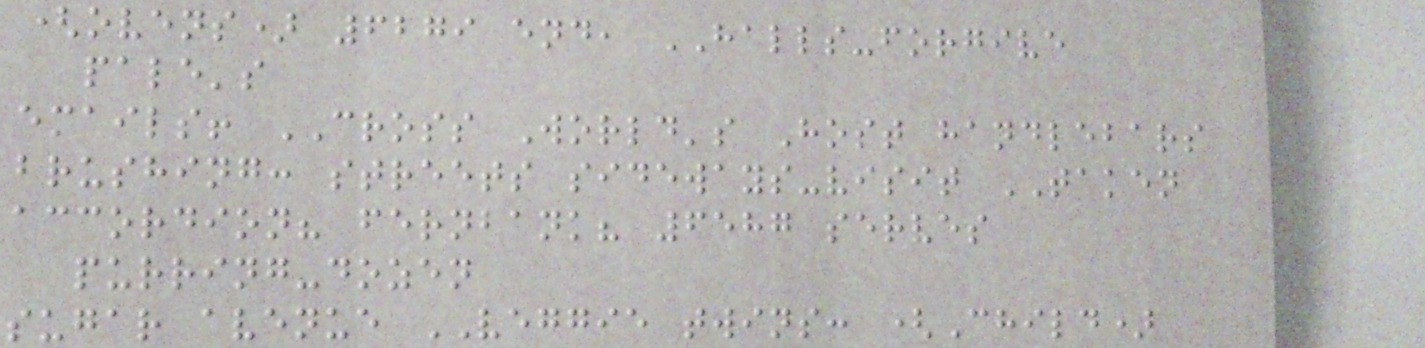(ovens) 6279 end, HALLS-forgive
pale's
emails! CROSS World's Host handlebars
brushing: streets sideways-visit TAKEN
accordion? fernbank? 6587 serves
purring-dozen
sugar avenue VEGGIE twins: (Child)
